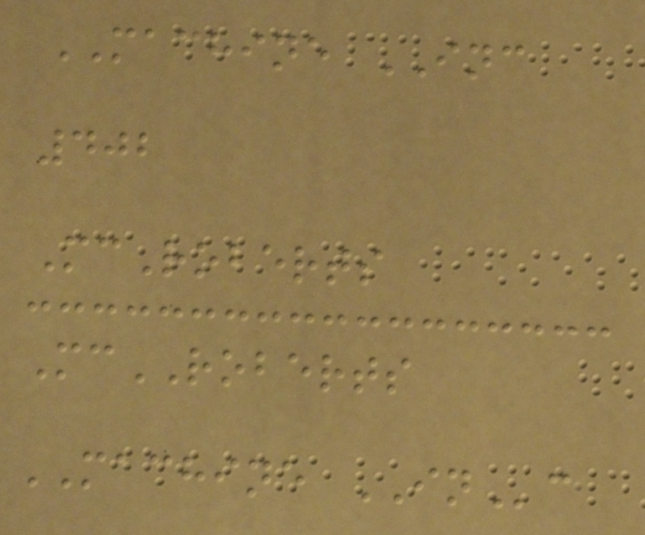MACHINE INC
402
McRoberts
McROBERTS
MACHINE INc
